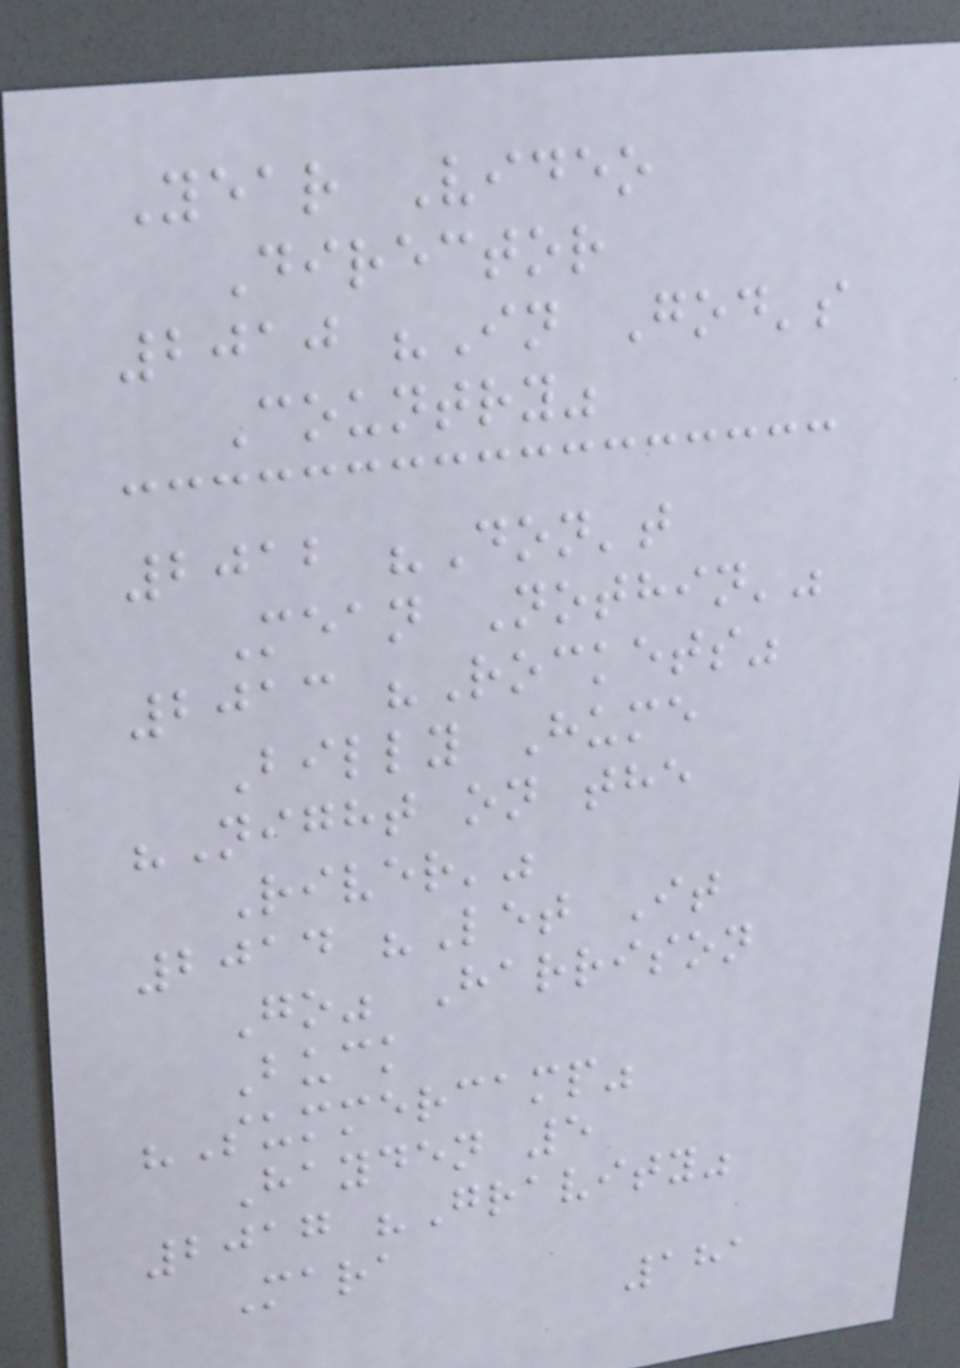Year Video
Director
2010 "In God's
Country"
2012 "Don't
Mean Nothin'"
2013 "Rockets"
Billy Hume
"Night on the
River'"
2014 "Let It
Go" Harrison
Buck
"Summercamp"
Hayden 5
2017 "Gravity"
Mara
181
